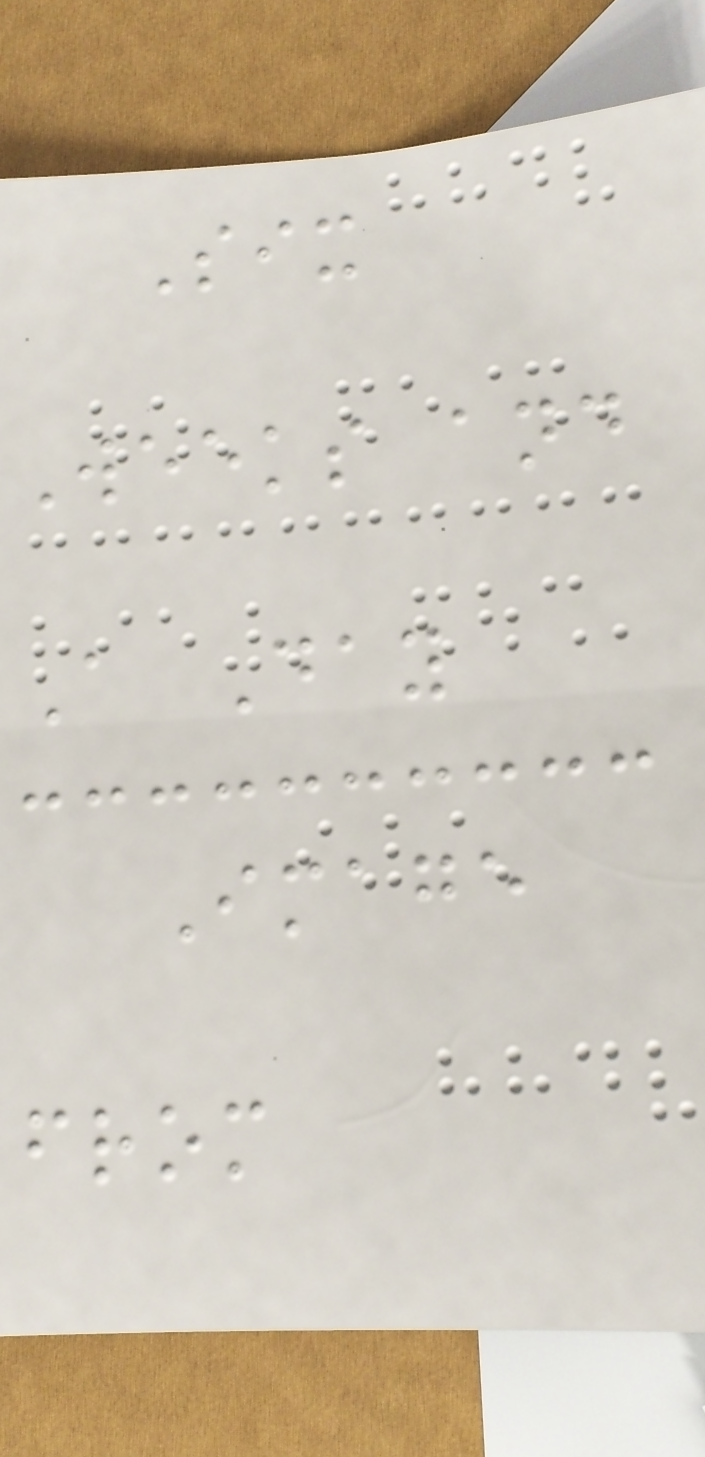Six
Weeks and
A Day
Image
from
